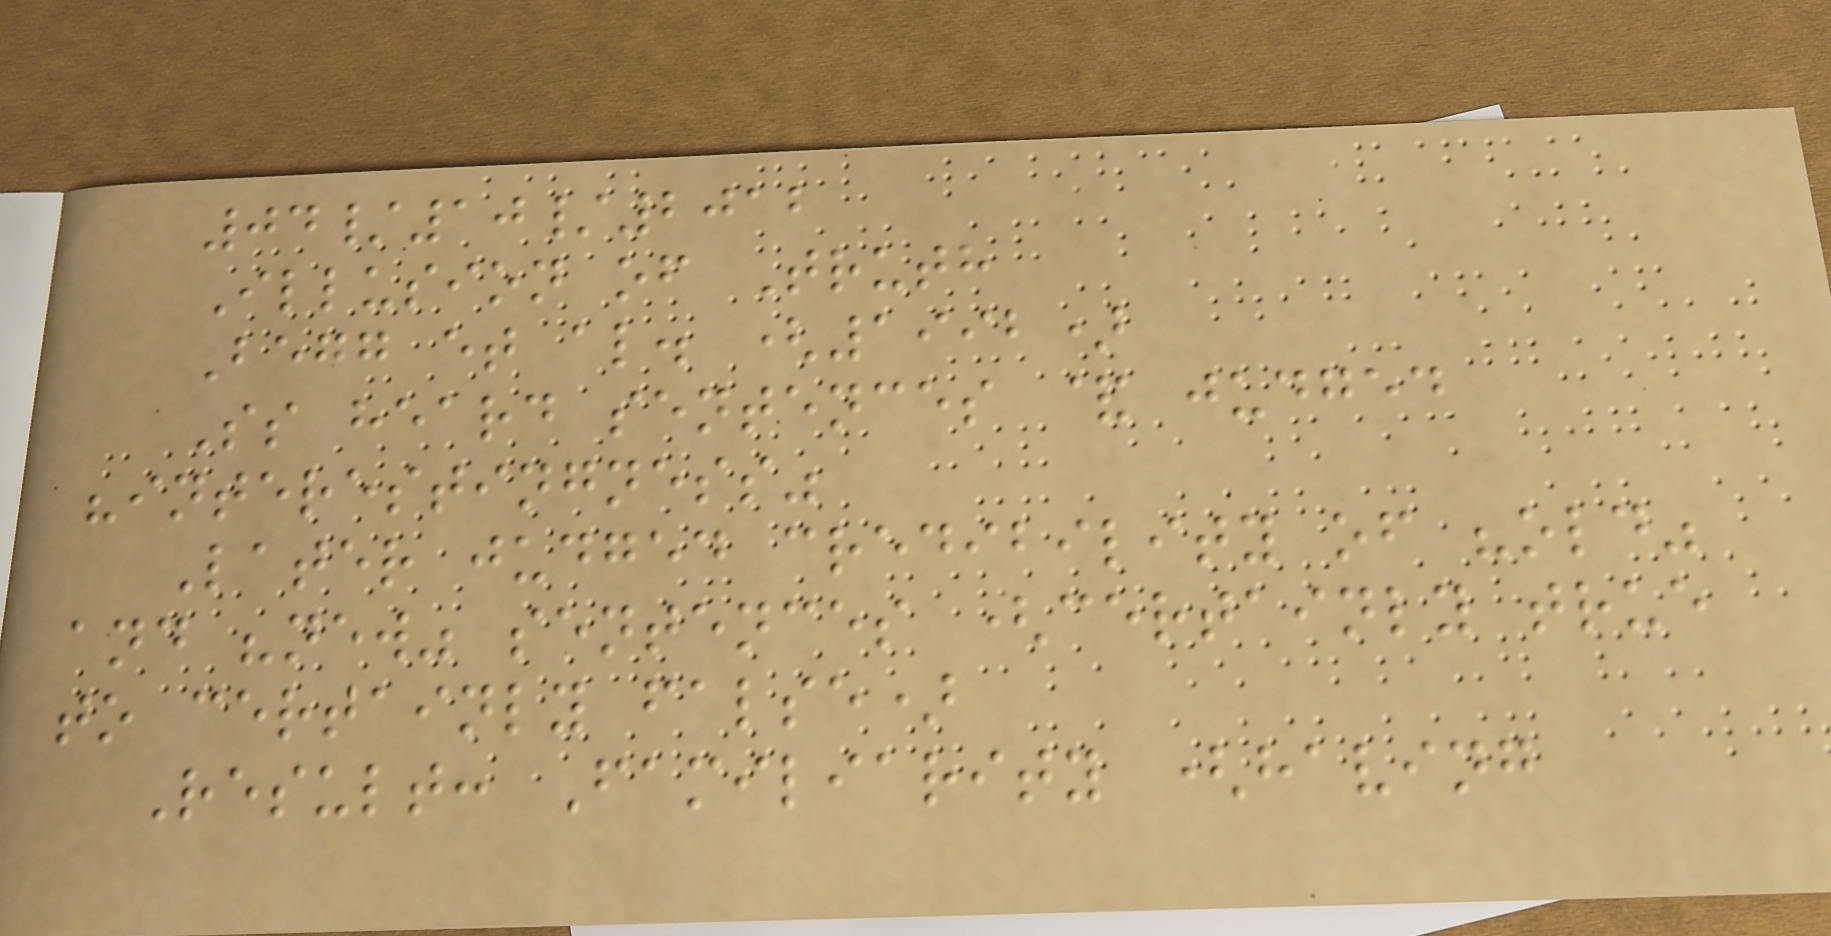04/10/2012
Illusion of Truth
Begg et al. (1992)
Ss heard sentences & judged
"interestingness"
Later judged credibility of "old"
and "new" sentences (certainly true
to certainly false)
Result: Familiarity (having
